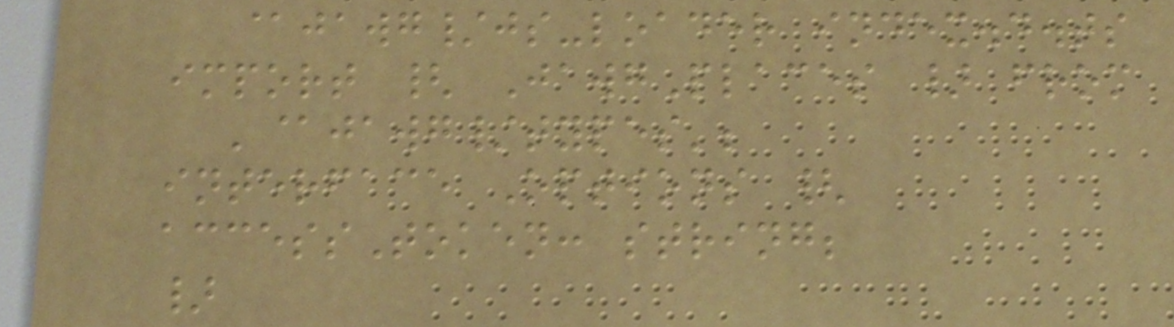@jawg/js-loader index.d.ts
import { JawgPlaces } from
'@jawg/types';
interface Options {
accessToken: string;
}
